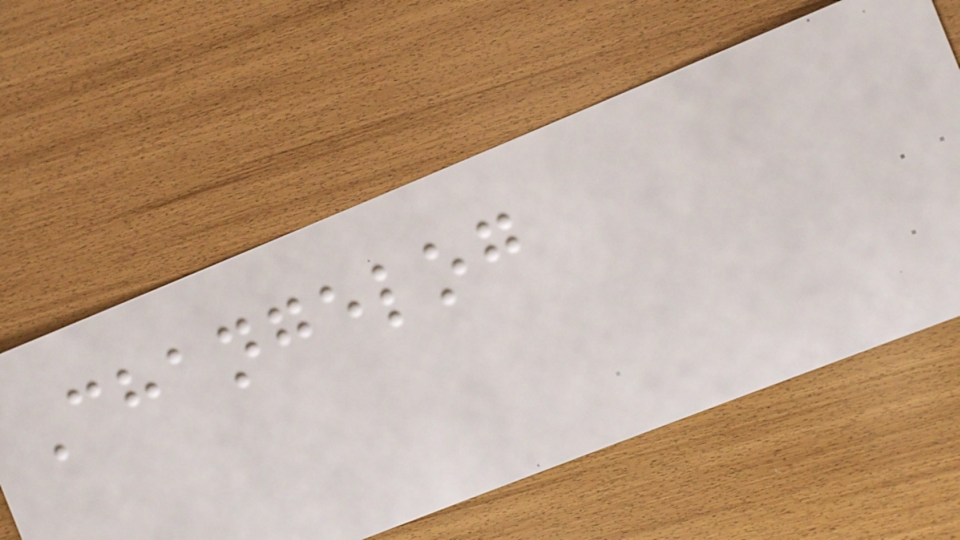Changelog
